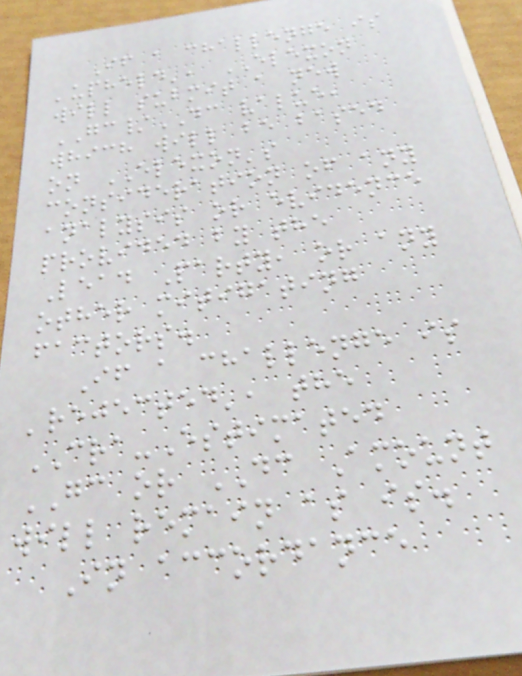If a challenge is
'upheld', ELEXON
will submit a new
GC/DC value,
which will be based
on ELEXON's
consideration of any
analysis or evidence
provided by the
Lead Party, or any
other mitigating
factors.
If a challenge is
'rejected', the
CRA-Estimated
GC or DC Amount
will remain as is.
In accordance
